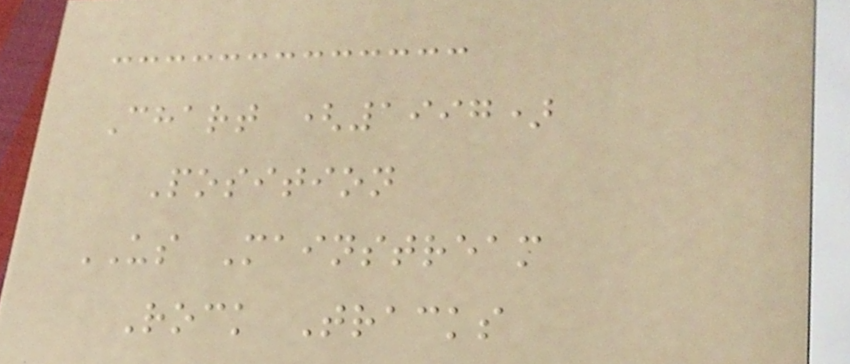Chart (1997)
Position
US Mainstream
Rock Tracks
